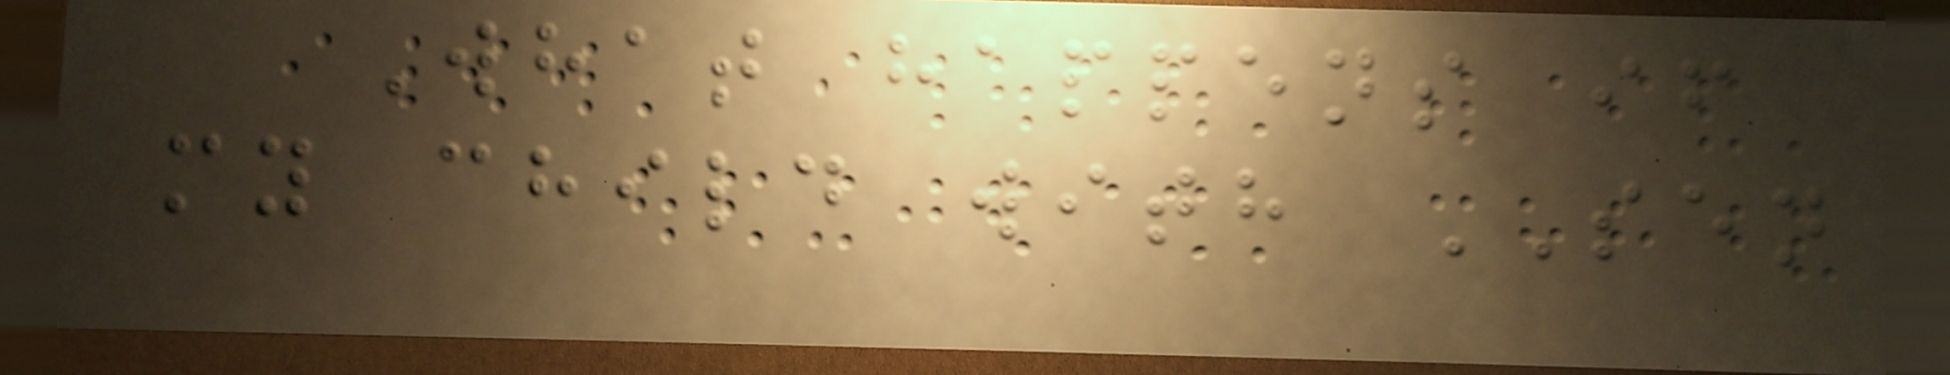What happens if
my child with SEN
